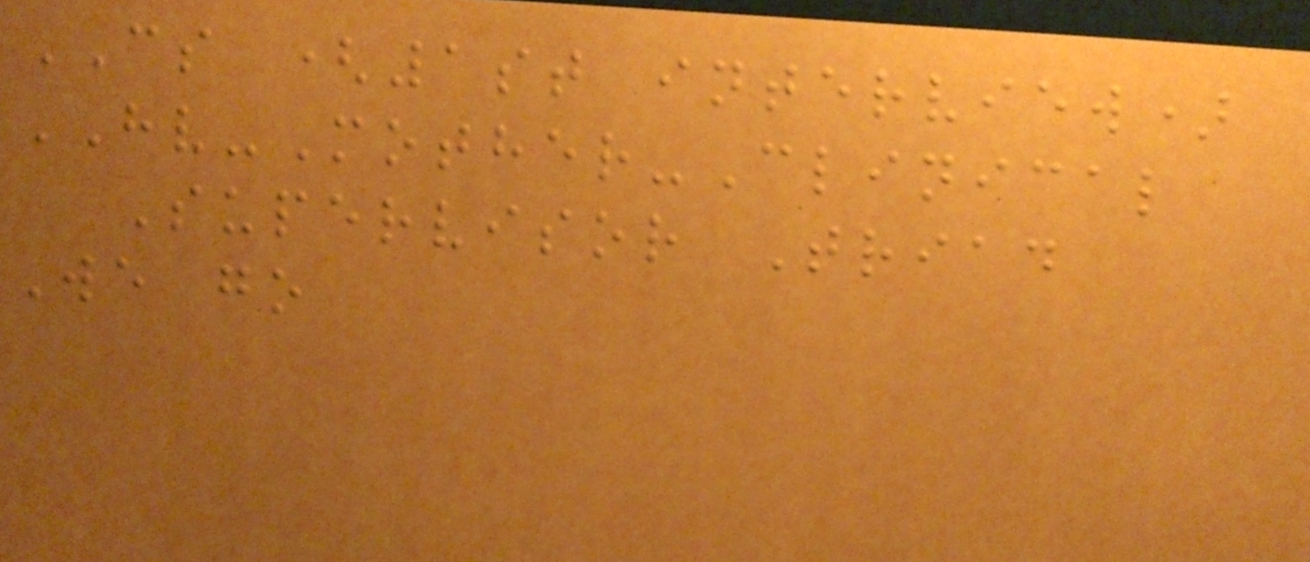CS (1st interview)
HV-Mother-Clinical
Supervisor Triad
We go
